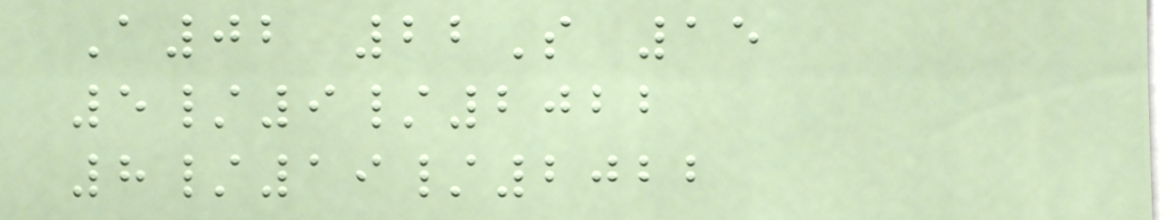A02 22S 15
5/9/2022
8/19/2022
